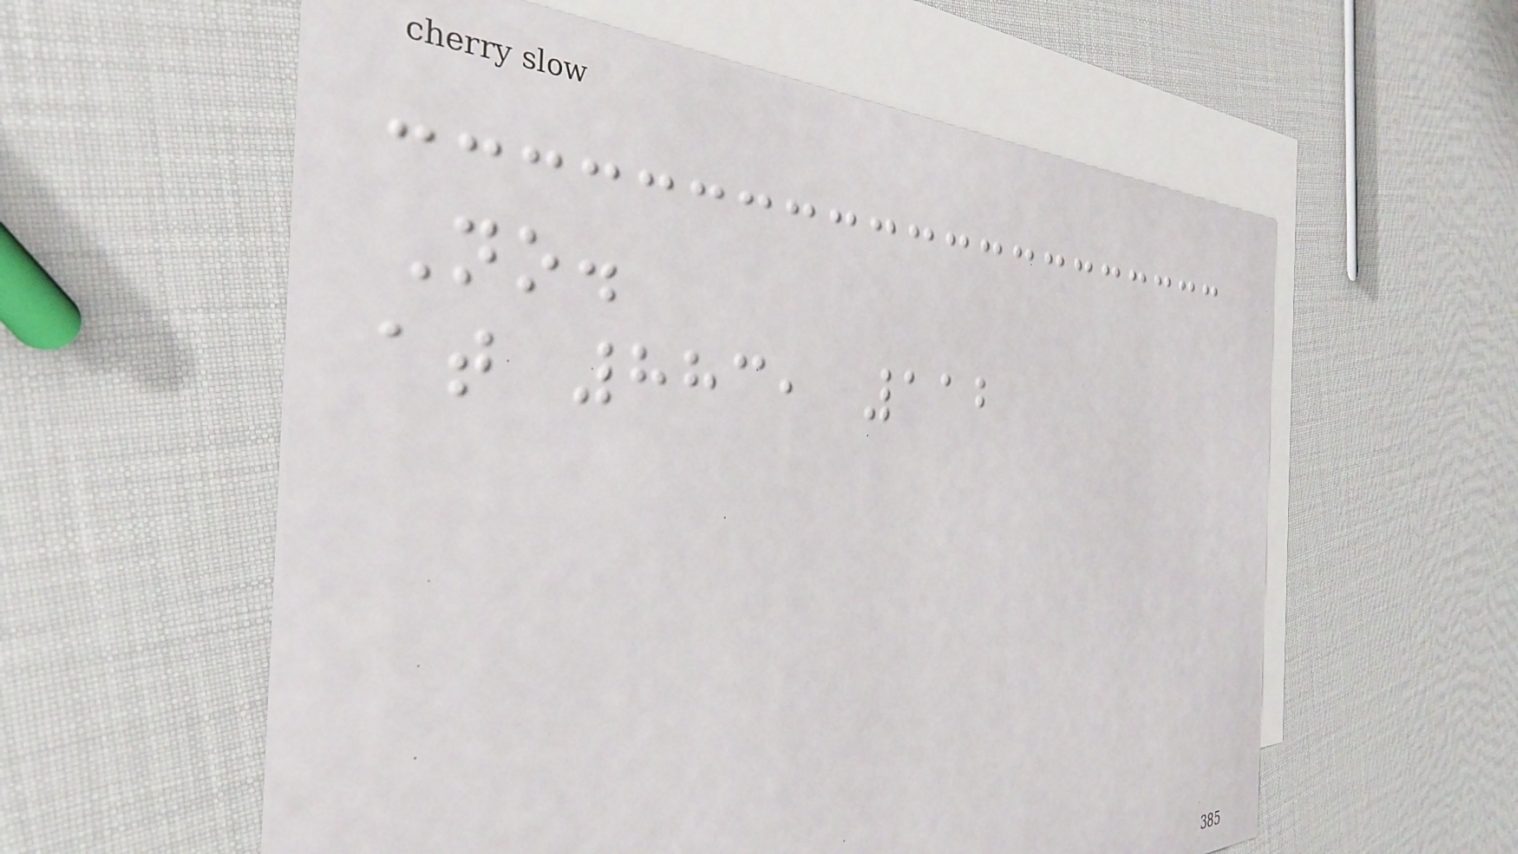No.
at 883, 112
